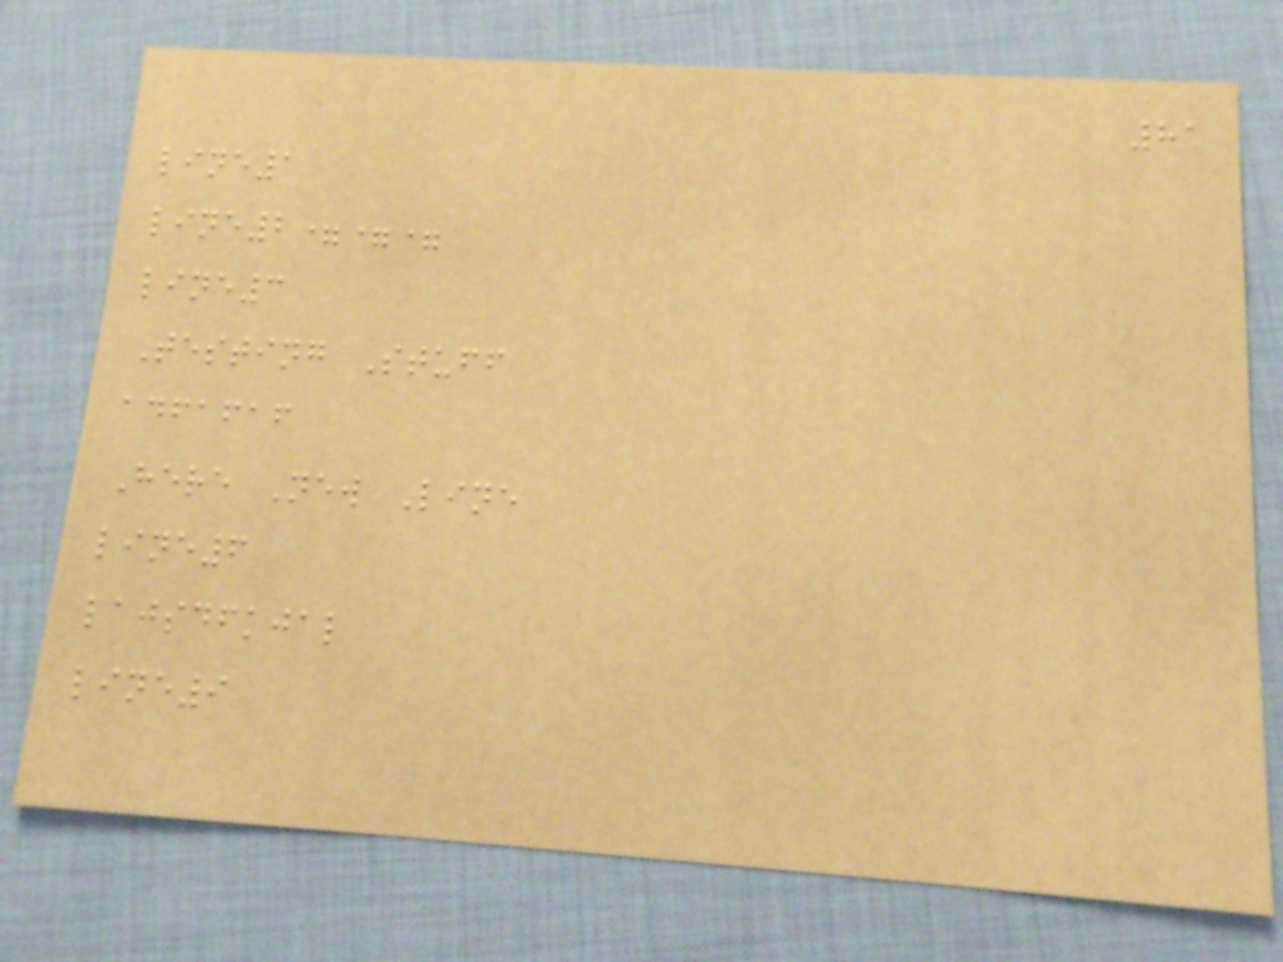81
line1
line2===
line3
Testing Stuff
adfafaf
Here New Line
line6
lajsdfkjal
line9
